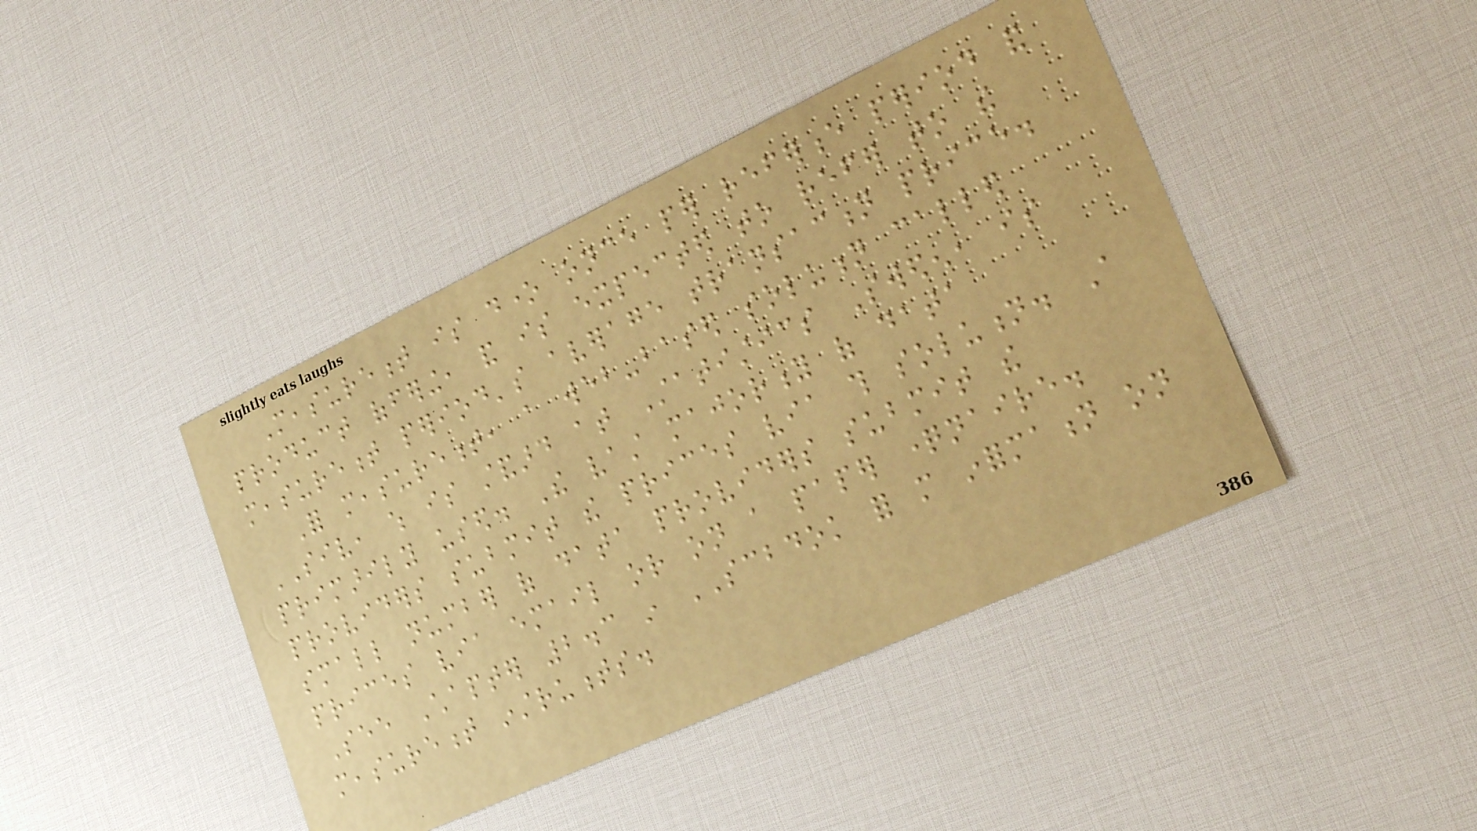Measurement is done once per reference period and
product offering, and is expected to refer to the
measurement period's average transaction price.
For measurement, a web-based solution called
SIV, which is standard at Statistics Sweden, is
primarily used. The vast majority of data
providers submit the prices via this solution. A
small number of data providers submit the
prices via email or on a paper questionnaire.
See Chapter 2.3 in SCBDOK for more information on
measurement instruments.
